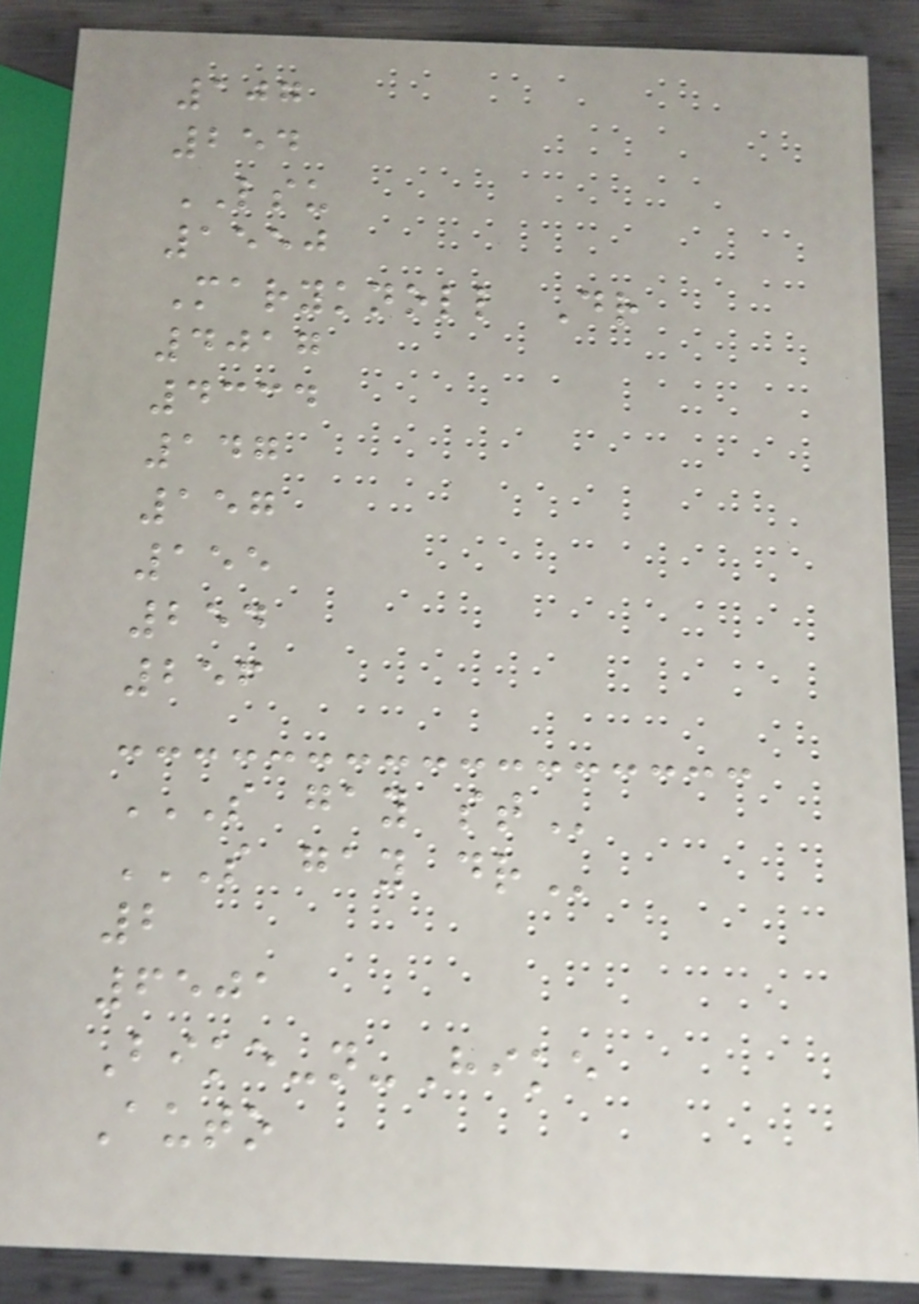107
254
LSU
1550
Maryknoll Dr
4017
4334
147
157
155
254
256
S GAY ST
S GAY DR
2
6501
Bike-n-Hike
Auto
